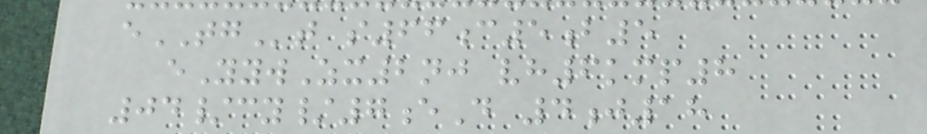eTGt s66c5b5
eYywZx2nj vh6kmp8
04/cy/7eD 4j18
